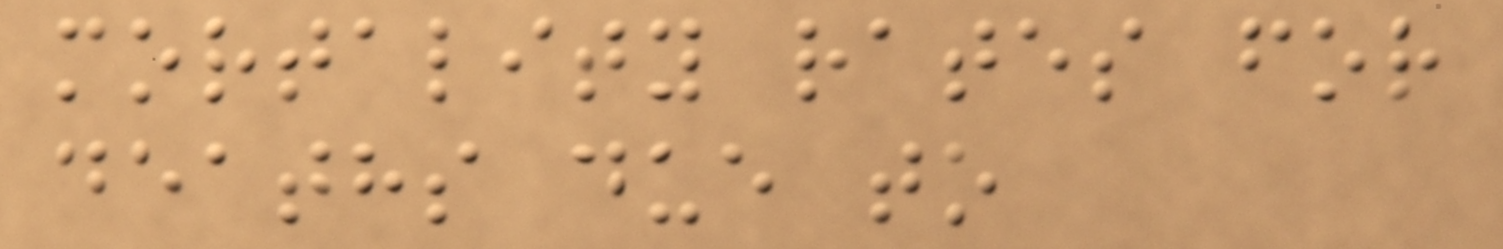mortality rates for
deaths due to
